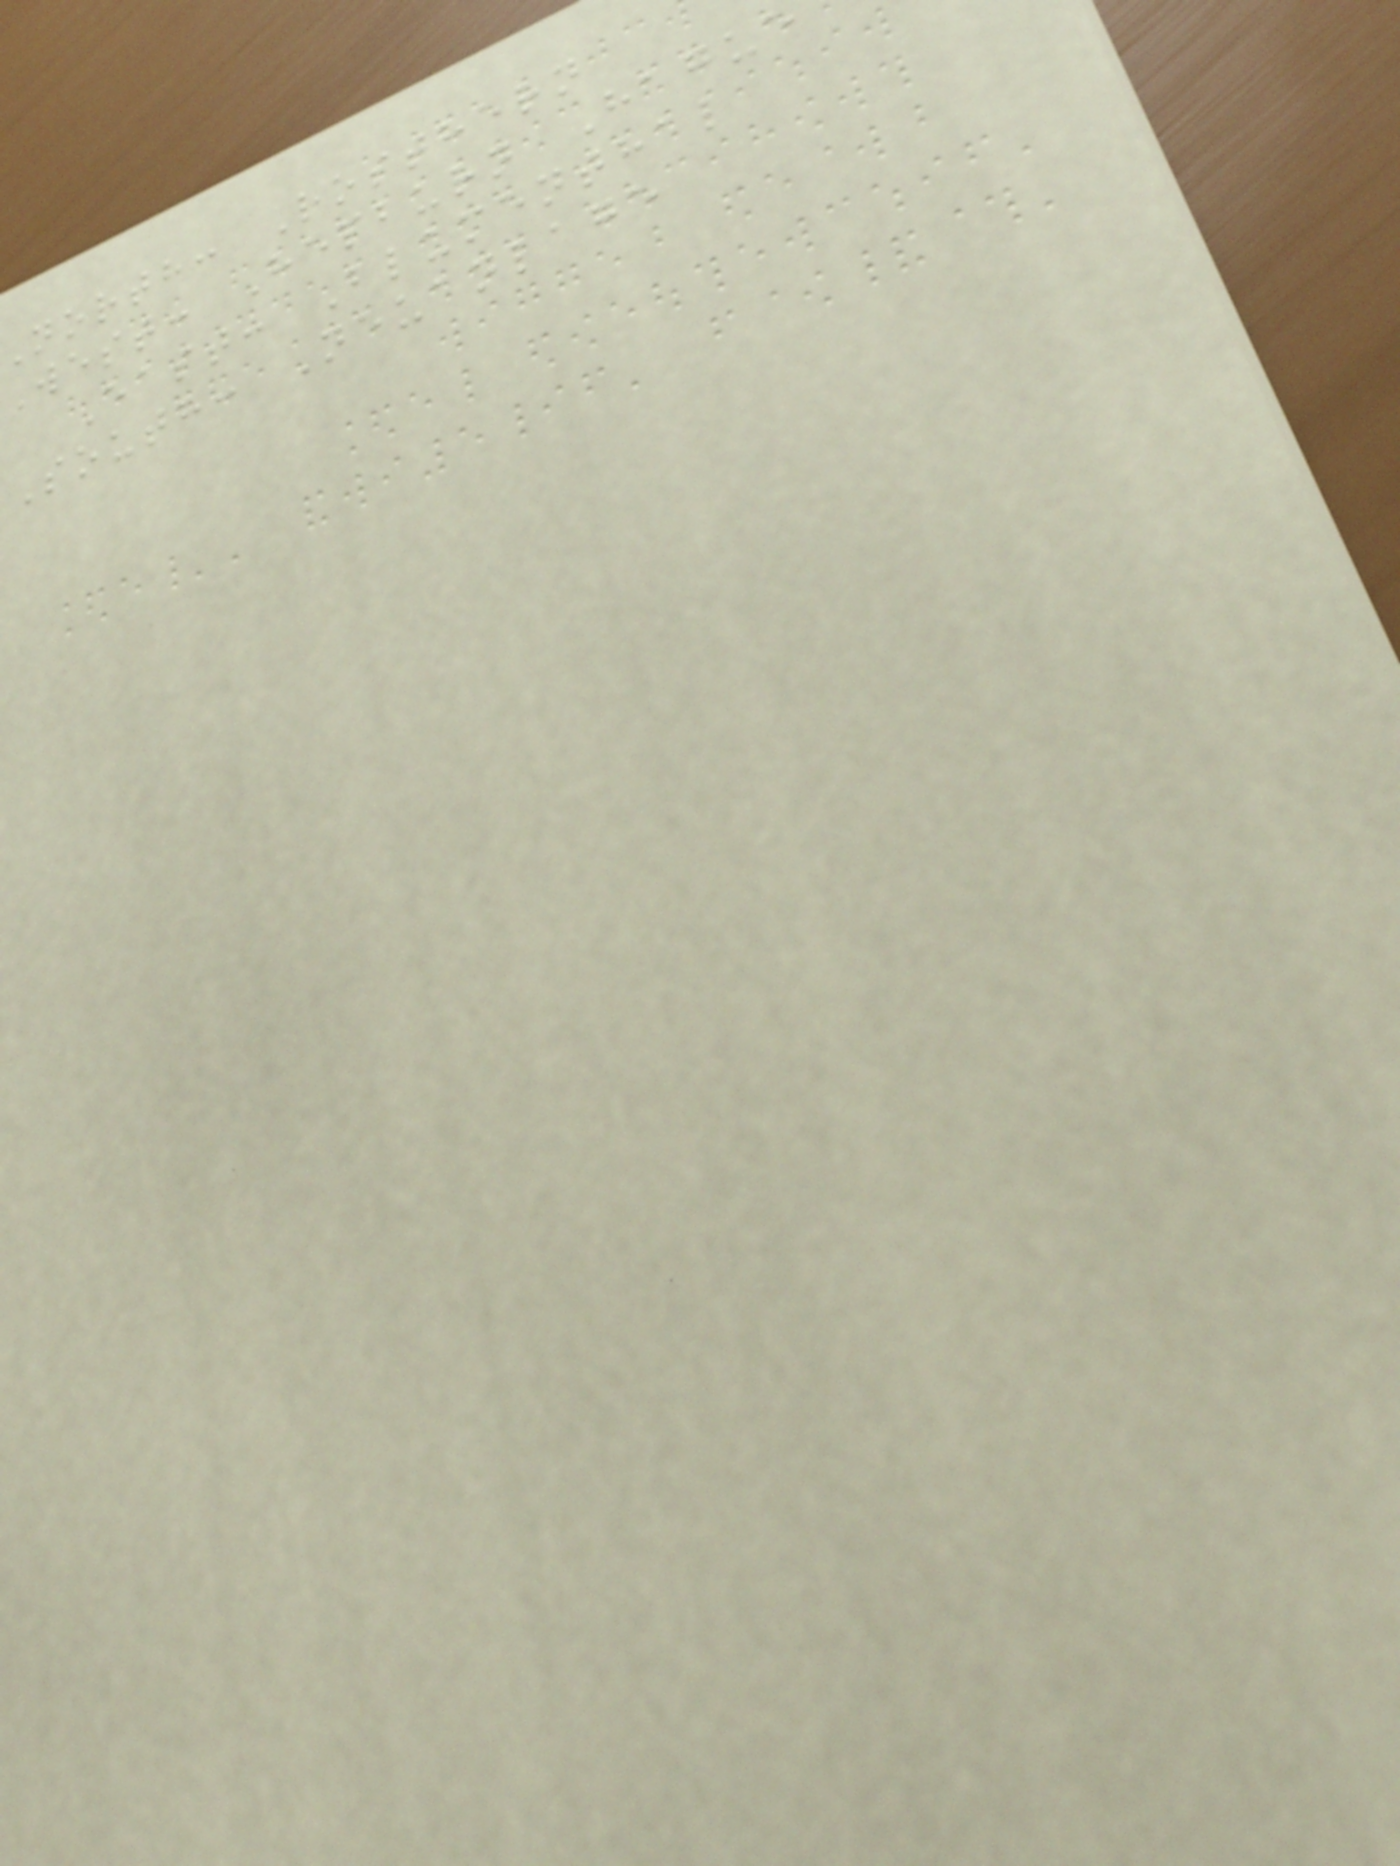north: Rosthern
West: Hepburn Hague
East: Blumenthal
South: Neuanlage
